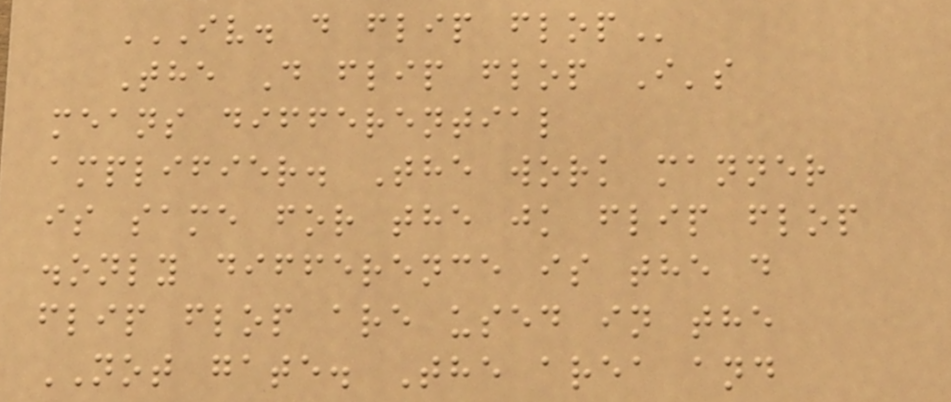IV. D FLIP FLOP
The D flip flop I's
means differential
amplifier. The work manner
is same for the jk flip flop
.only difference is the d
flip flop are used in the
NOT gate. The area and
